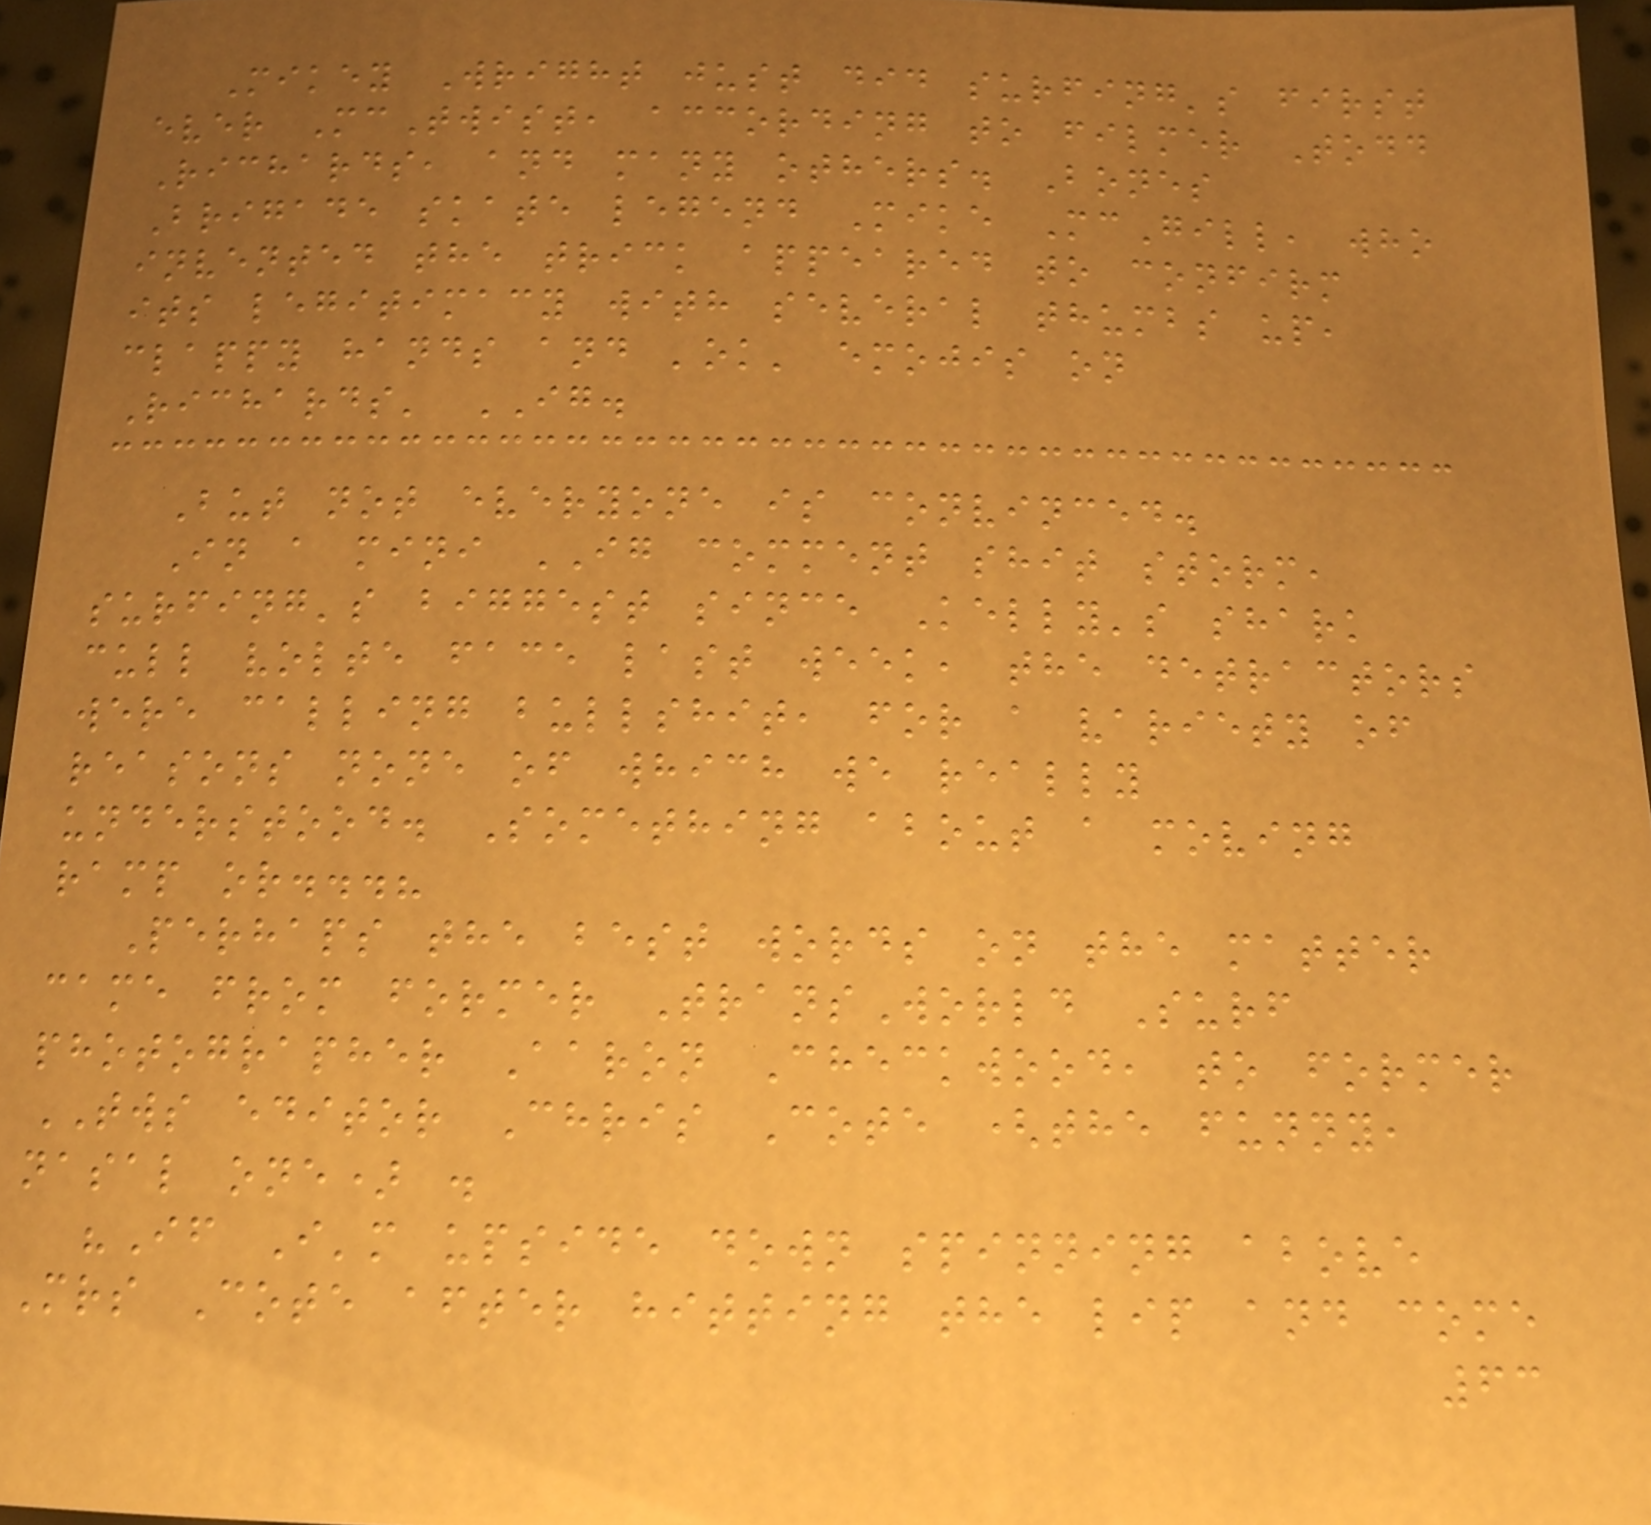Mikey Wright just did surfing's first
ever McTwist, according to filmer Todd
Richards, and many others. Bones
Brigade skate legend Mike McGill, who
invented the trick appeared to confirm
its legitimacy with several thumbs up,
clappy hands and 'ok' emojis on
Richards' IG.
But not everyone is convinced.
In a mini IG comment shit storm,
surfing's biggest since Kelly's shark
cull volte face last week, the detractors
were calling bullshit, for a variety of
reasons none of which we really
understood. Something about a moving
ramp or...?
Perhaps the best words on the matter
came from former TransWorld Surf
photographer Aaron Checkwood, to former
TWS editor Chris Cote (the funny,
nasal one) .
"If I'm upside down spinning above
Mrs Cote after hitting the lip and come
63
